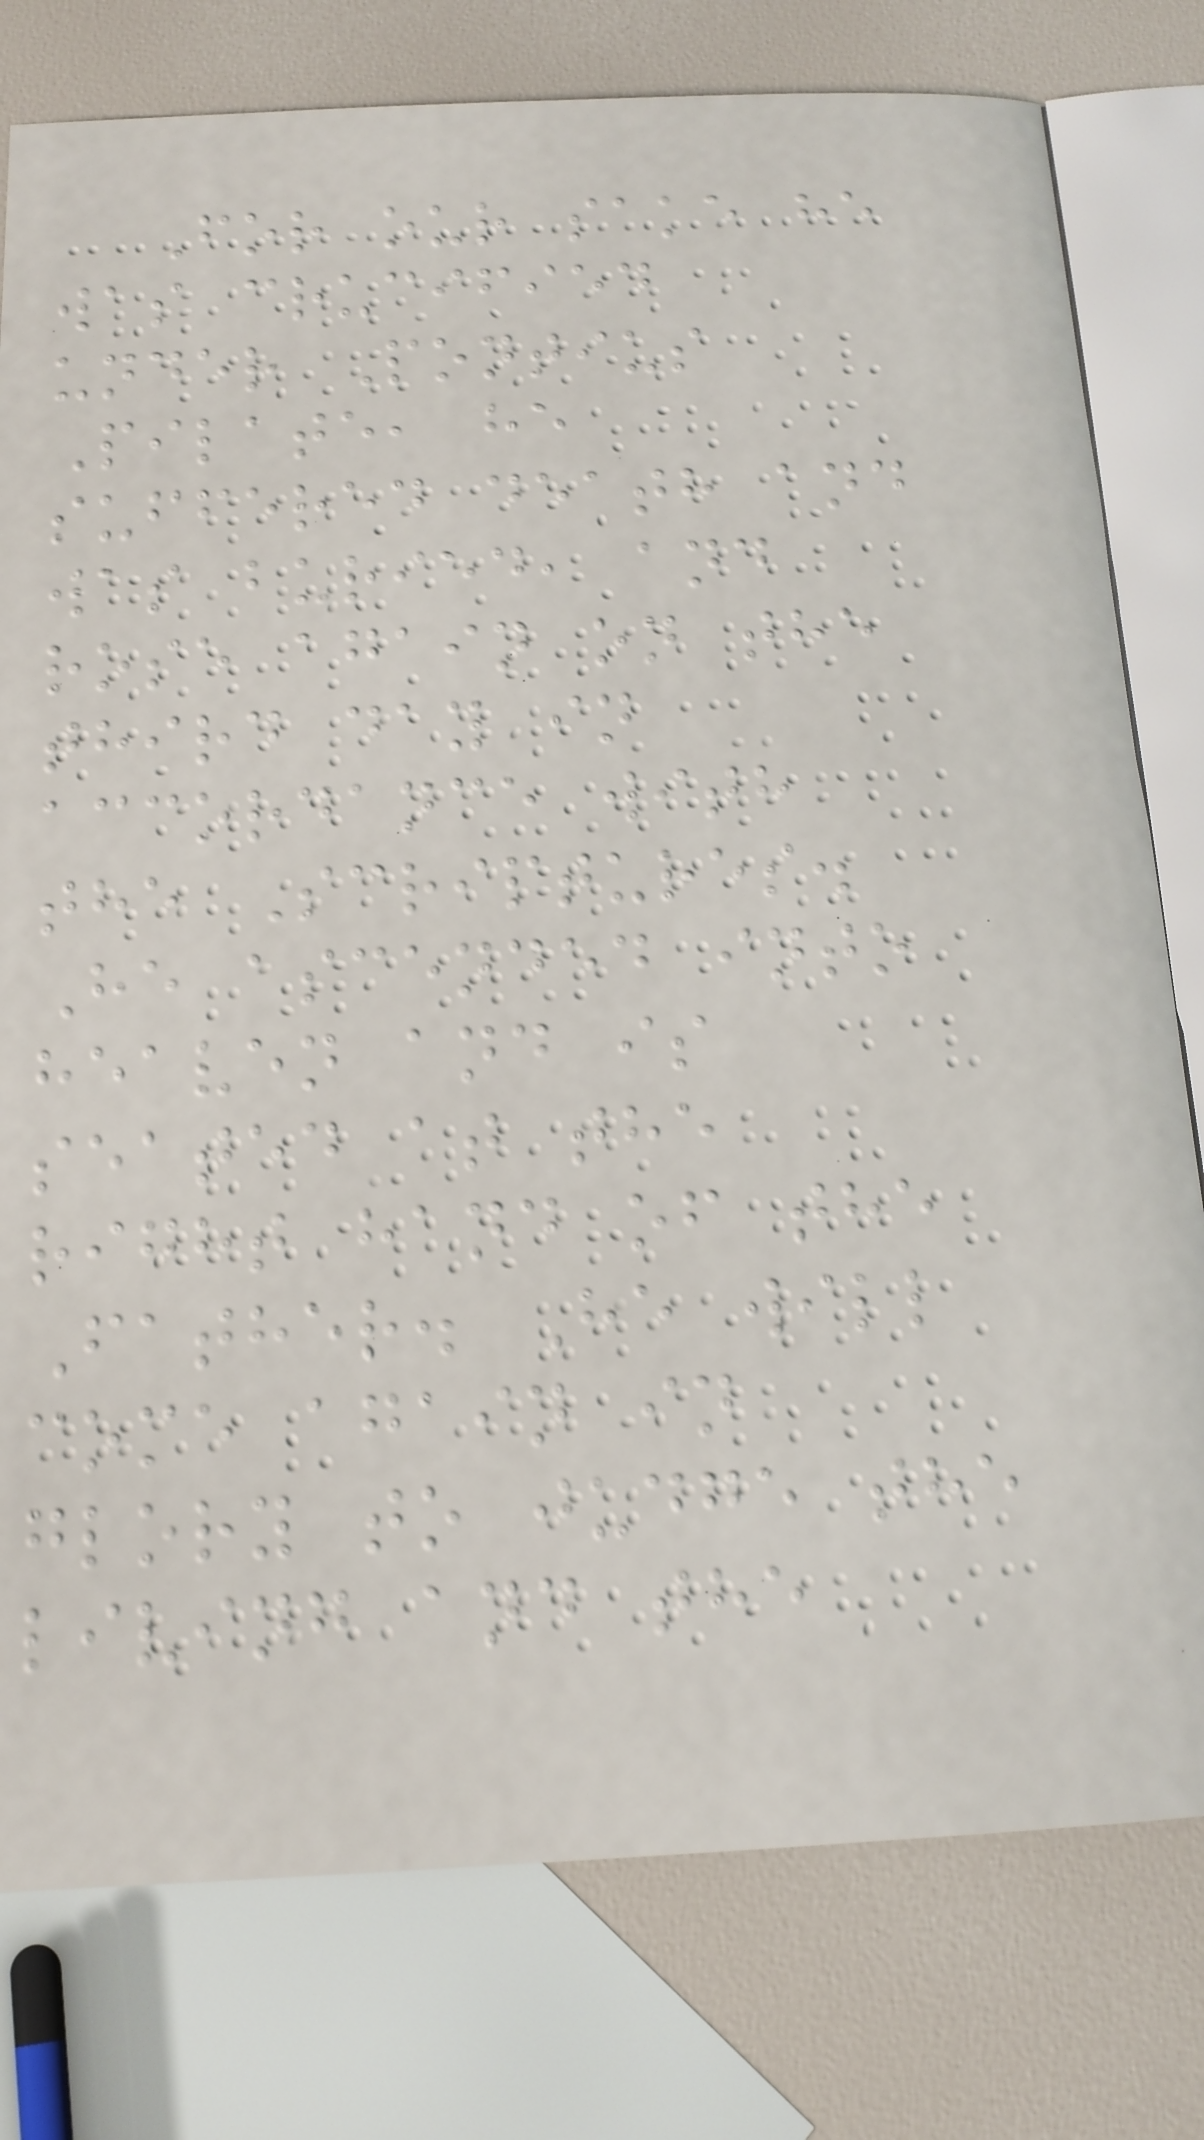For our sake he
was crucified
under Pontius
Pilate, he
suffered death and
was buried, and
rose again on the
third day in
accordance with
the Scriptures.
He ascended into
heaven and is
seated at the
right hand of the
Father. He will
come again in
glory to judge the
living and the
